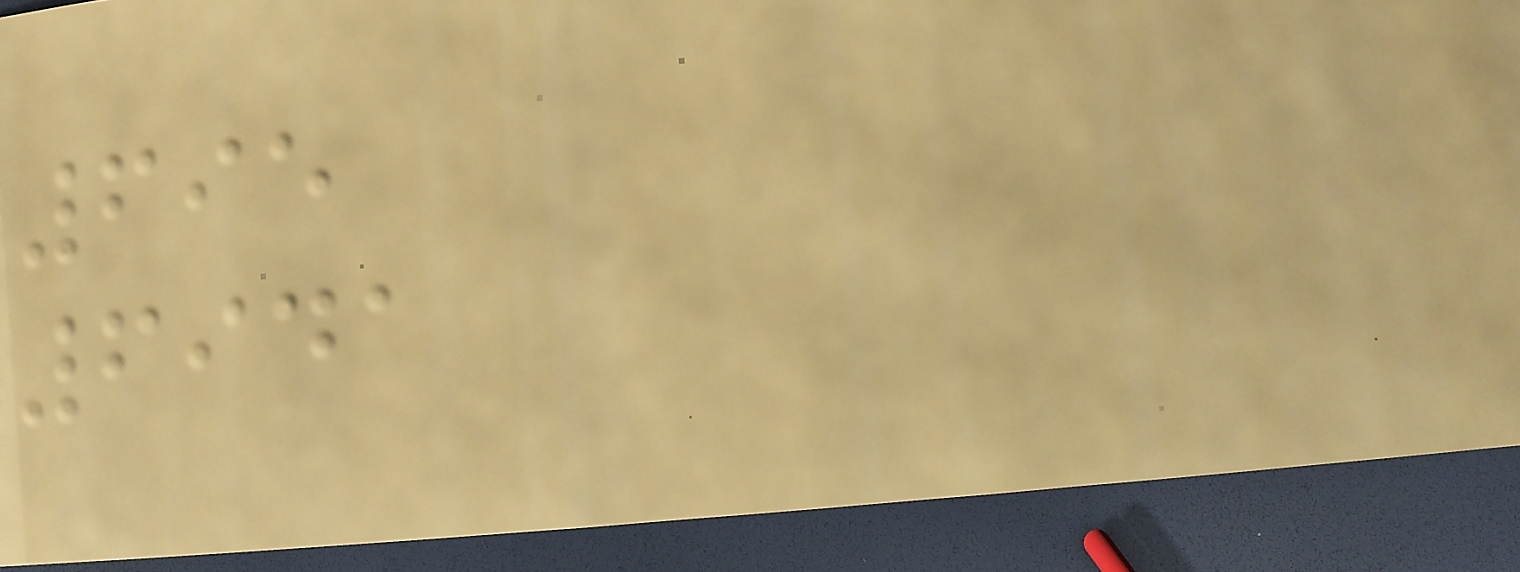695
6941
